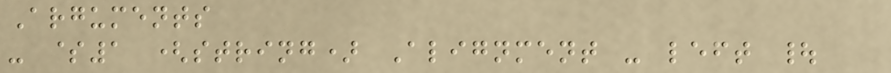Arguments
- $1 (string) Alignment - left |
